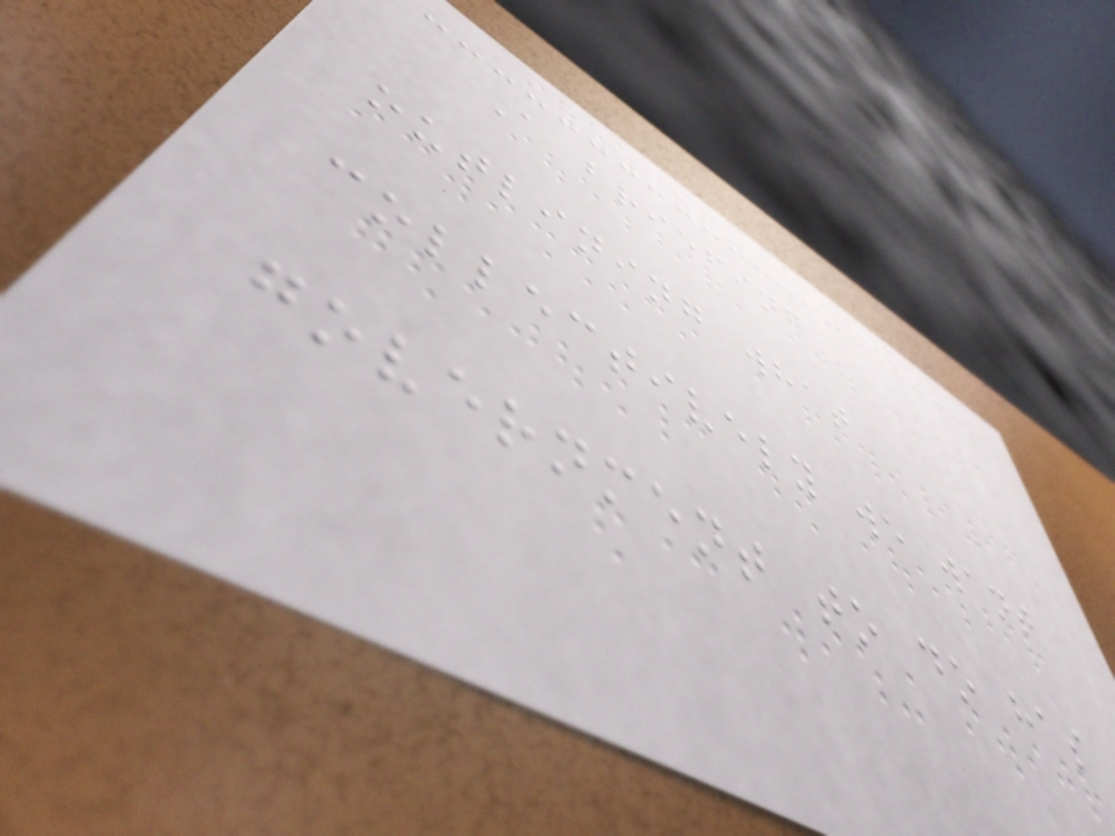A briefing
outlining what
collectively we want
government to do has
